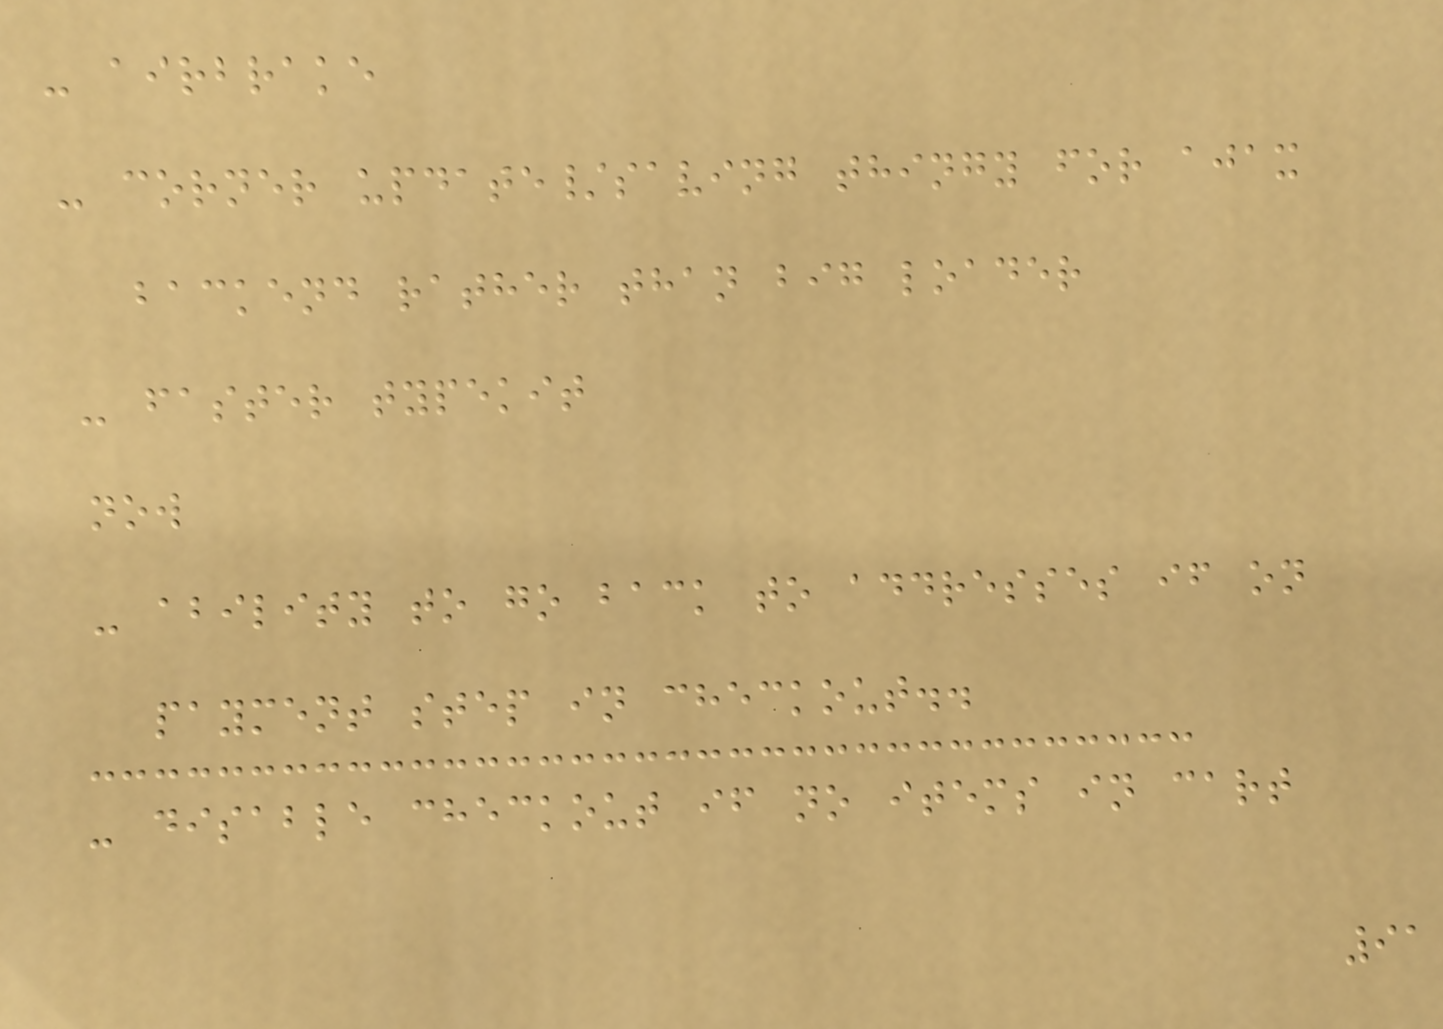- airbrake
- corner update/saving thingy for ajax
backend rather than big loader
- faster typekit
now
- ability to go back to addresses if on
payment step in checkout..
- disable checkout if no items in cart
91
